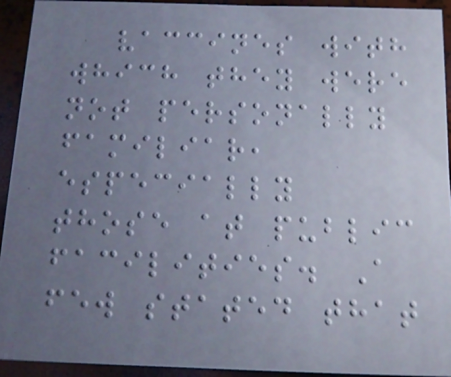vaccines with
which they were
not personally
familiar,
especially
those at public
facilities. A
few stated that
